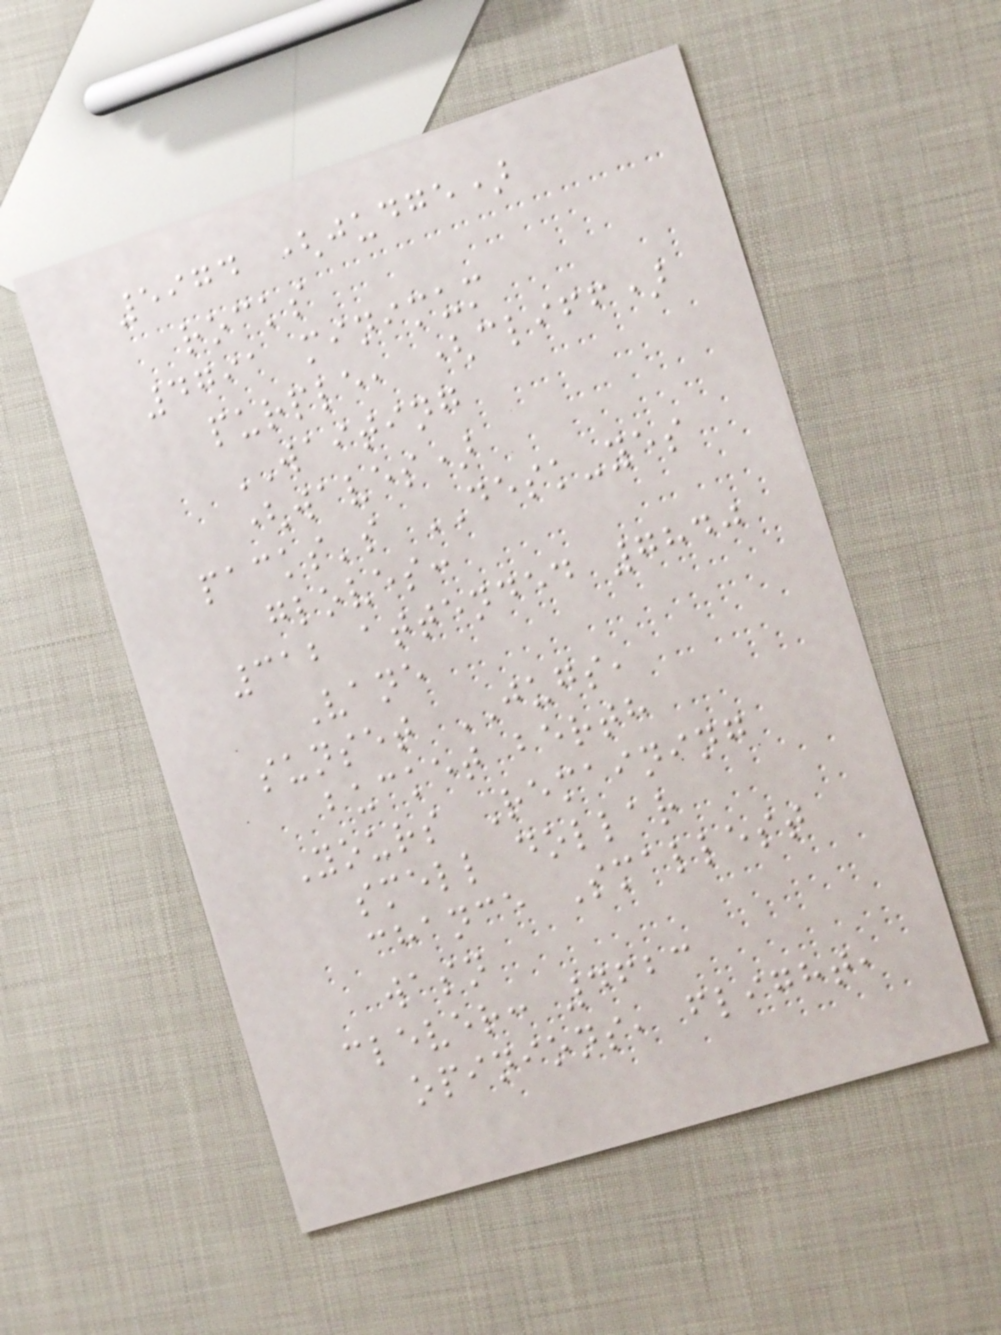5974 (judge)
rocks
4791 minimum
purple, (cliff)
WAITING
(waves)
packs's DESK-yes
gloves:
312 attended 7840
Vane
sunset JUGS,
bucket berth
Yours Remaining
smell dollar
chance Smallest
wasn
clever: 4623
opinions, flight,
